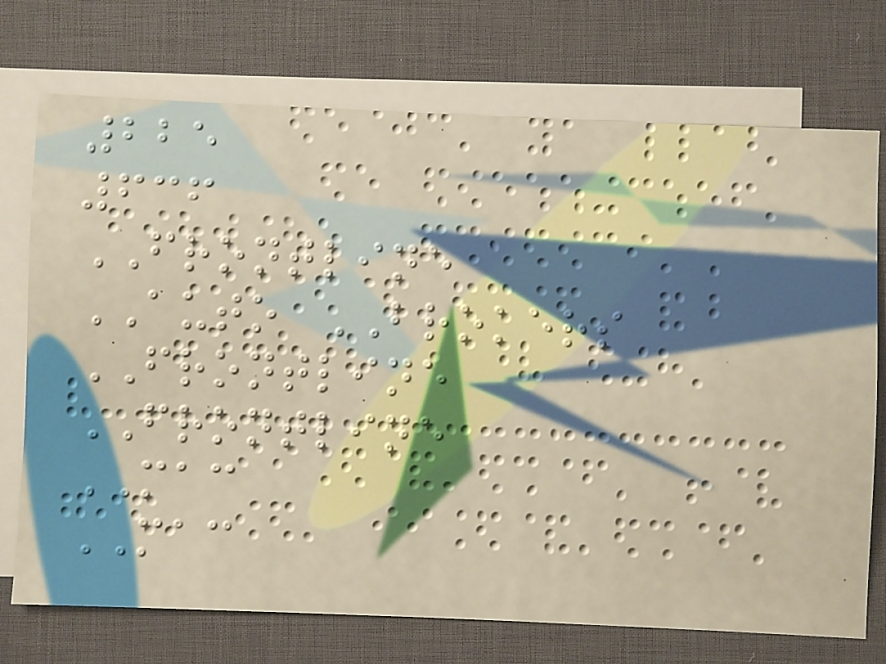225
636
FRONTLINE
AUTO BROKERS
FRONTLINE
FRONTLINE
MAC
MAC
